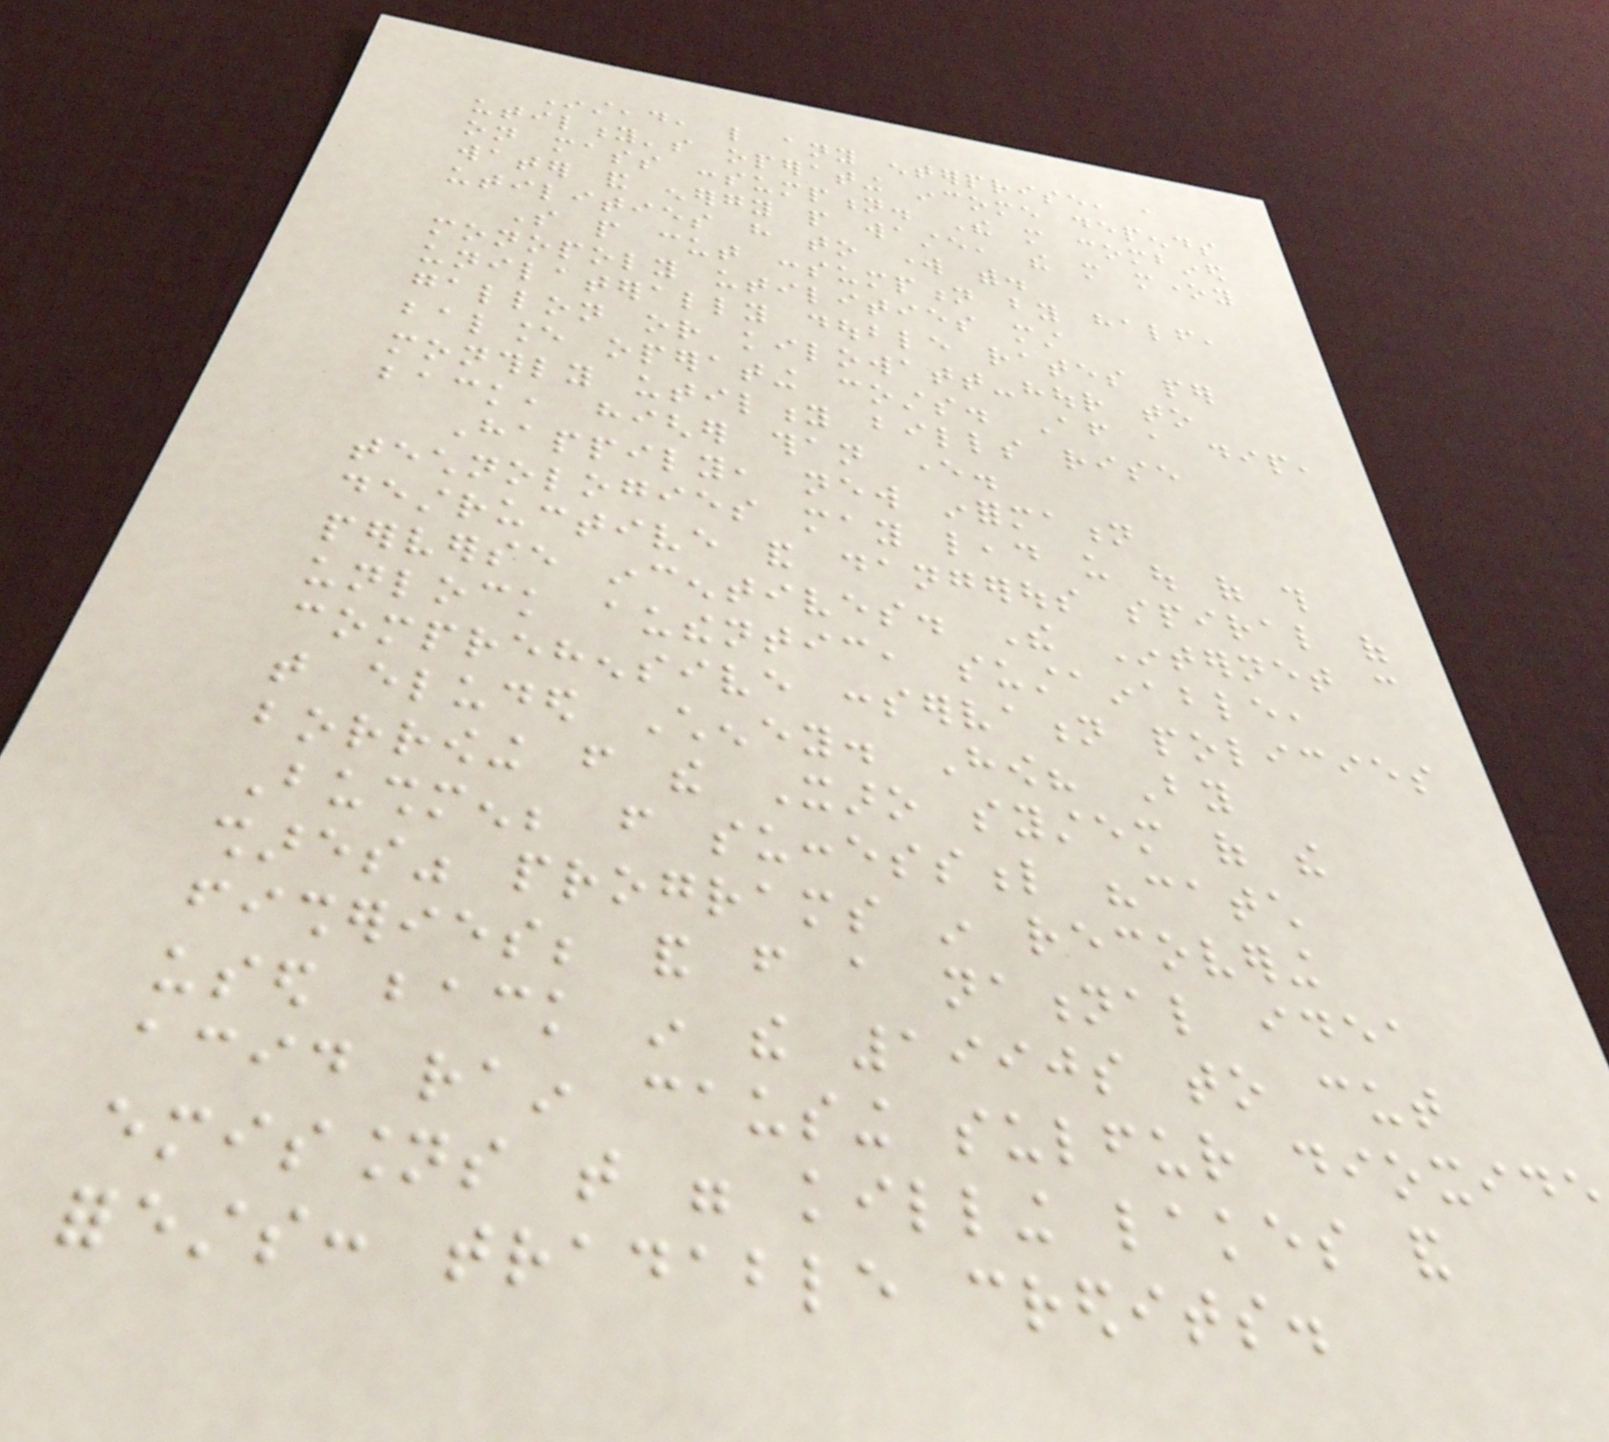Instead, like any enterprise, a
utility's operating income depends
on mass consumption. The more combined
water and energy people waste, the more money
utilities have to work with.
So people cut consumption by half,
monopoly utilities must
unilaterally double rates per
gallon or kilowatt-hour to
balance operating costs. After a dip,
monthly utility bills rise
back, higher than ever.
Happily, new information
technologies may lead us out of this
destructive and dangerous spiral of
perverse incentives. The Internet can
unlock authentic, sustainable,
comprehensive conservation policies
that eluded Cheney. How? By
borrowing from the Xaro system of the
Bushmen; from successful "catch
shares" programs in recovering
fisheries; and from a national idea
used back in the 1990s to cut
acid rain causing sulfur dioxide
emissions that were killing lakes and
forests: tradable credits.
